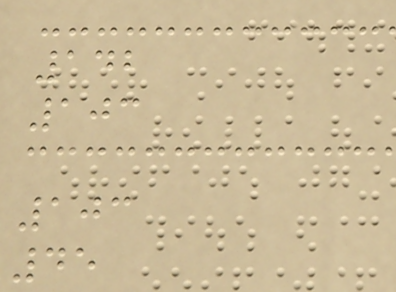142
103
103
45
